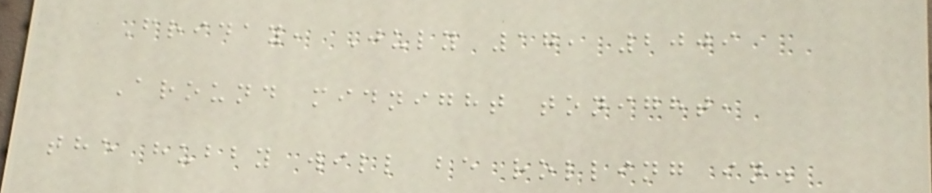Friday, July 17, 2009
Around midnight tonight,
the hubby will be rolling in.
